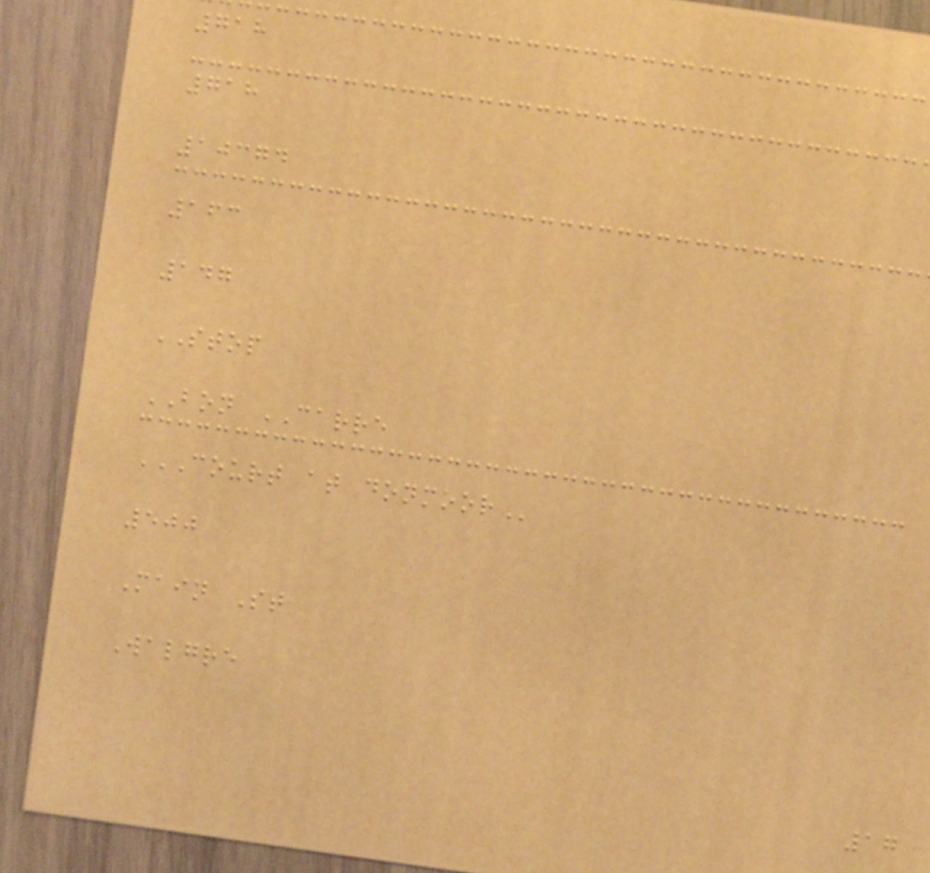718
718
10374
163
147
STOP
BON CARRE
COURT AT DONMOOR
500
Main St
Walgre
17
